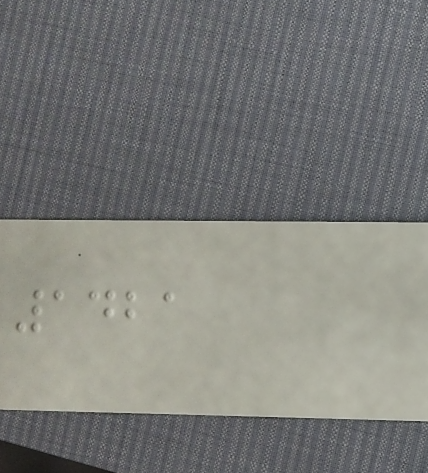1421
